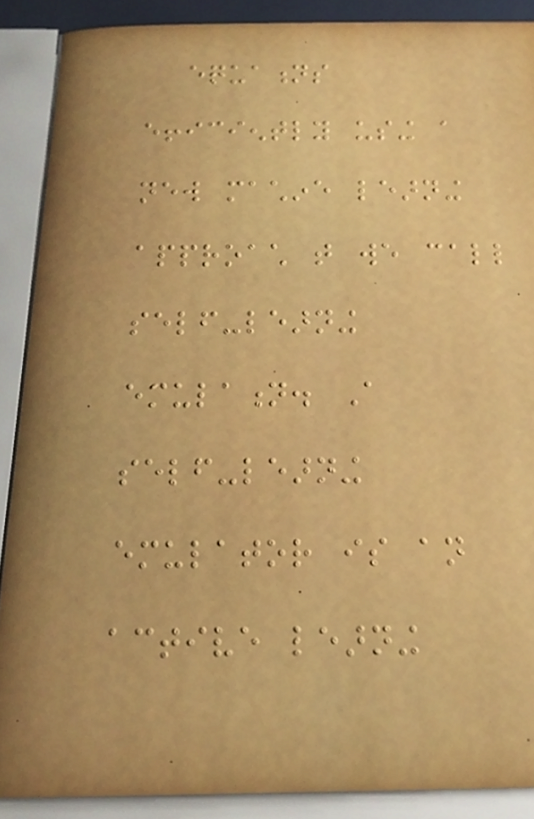equations
efficiently using a
new machine learning
approach that we call
self-learning
emulation. A
self-learning
emulator is an
active learning
